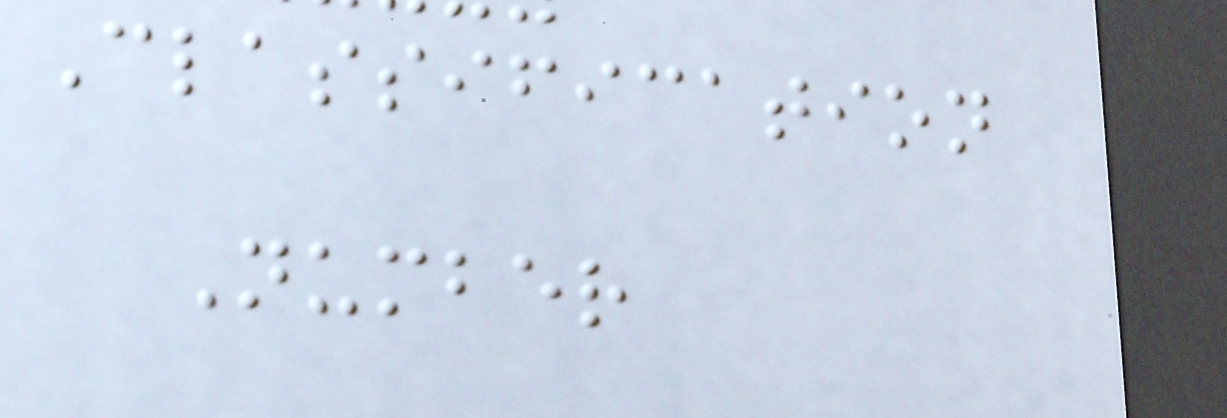Classification
Number
